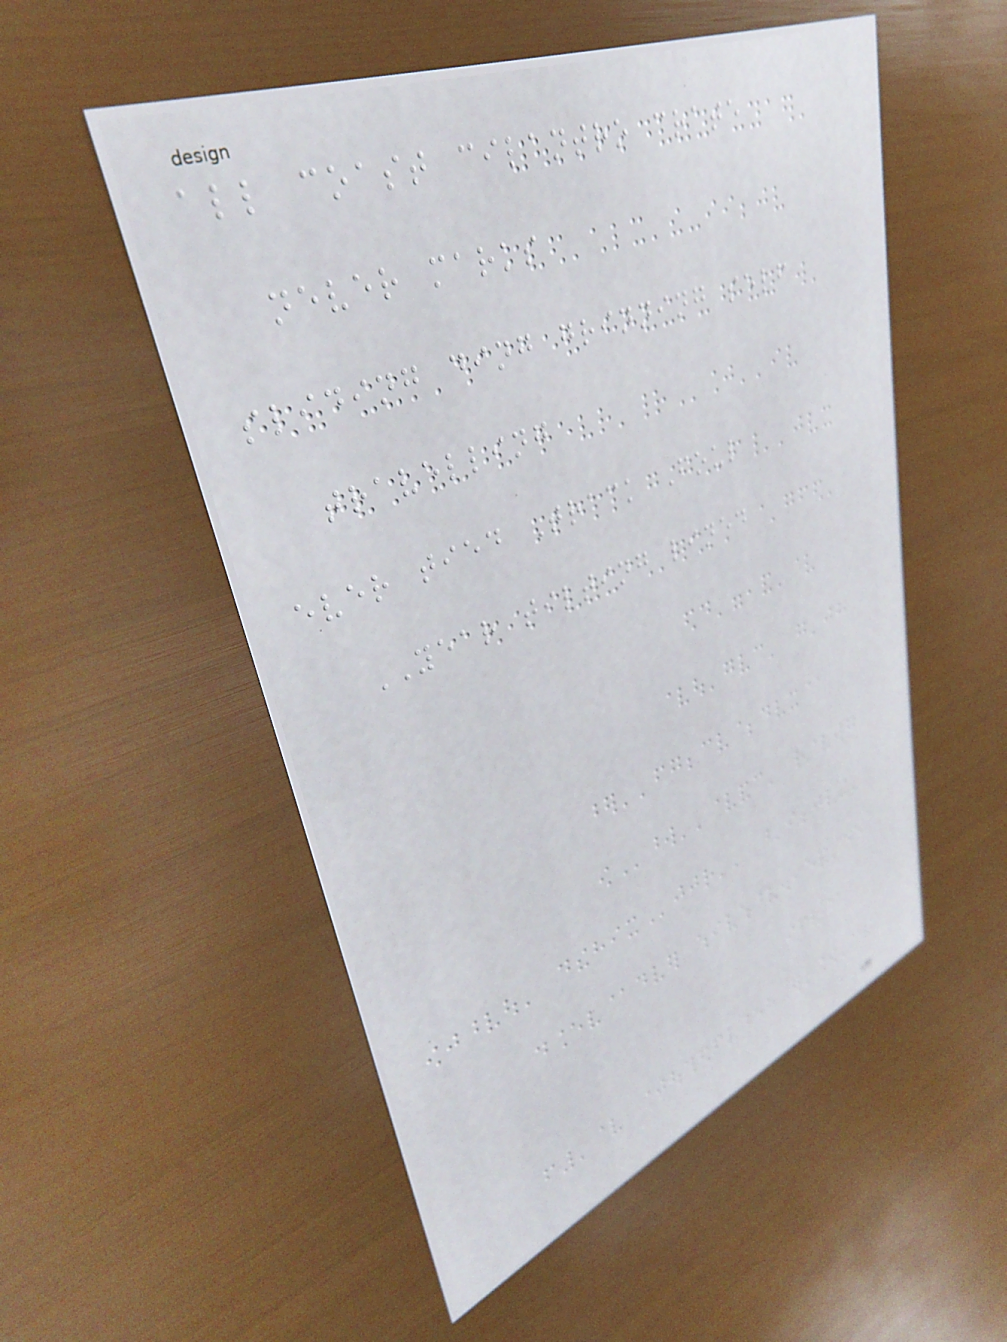all coast cilantro crate
never marks
sliding ding grinning self
travelling
ever tied Track Foul
YEAR tilting lined
